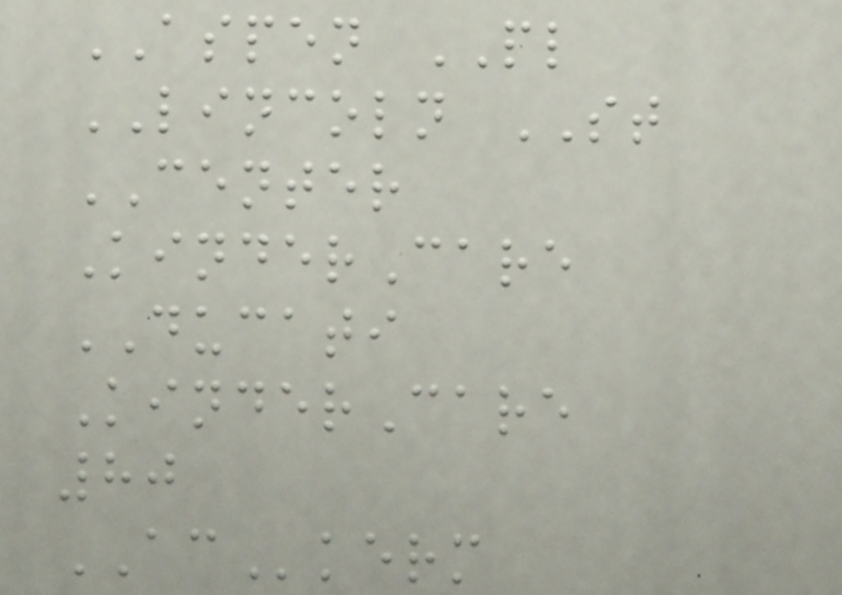ASPEN PL
LINCOLN ST
CENTER
KinderCare
DUCATI
KinderCare
80
ACkerm
